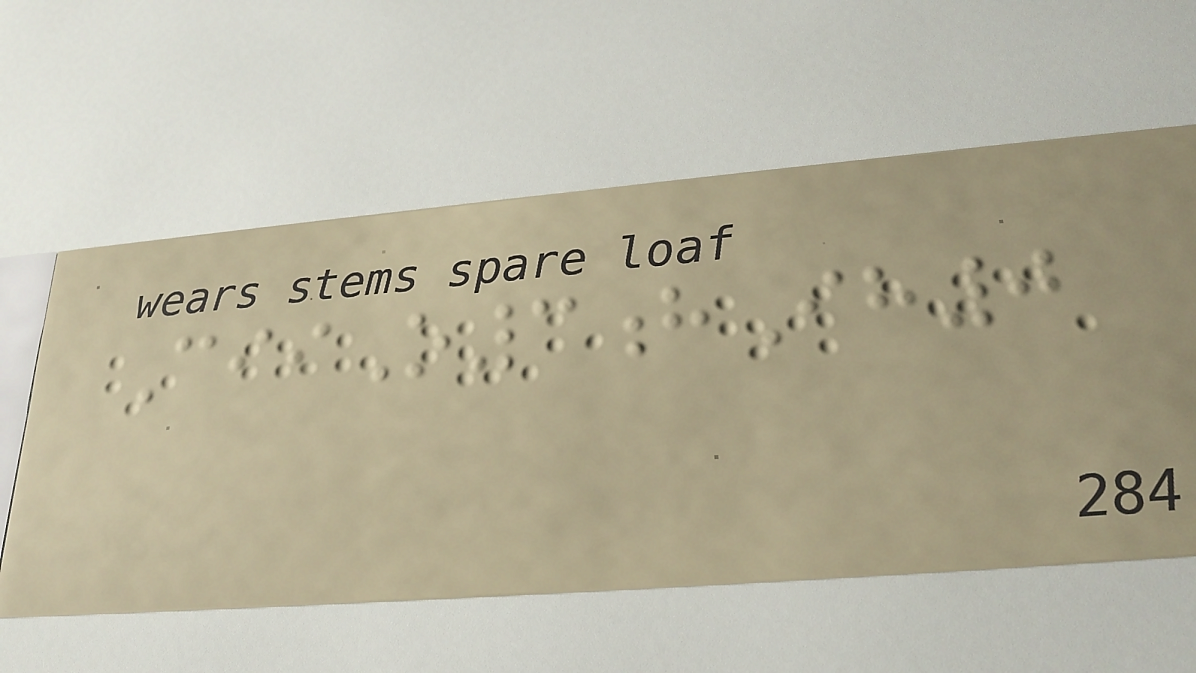CiiO3hIh0
